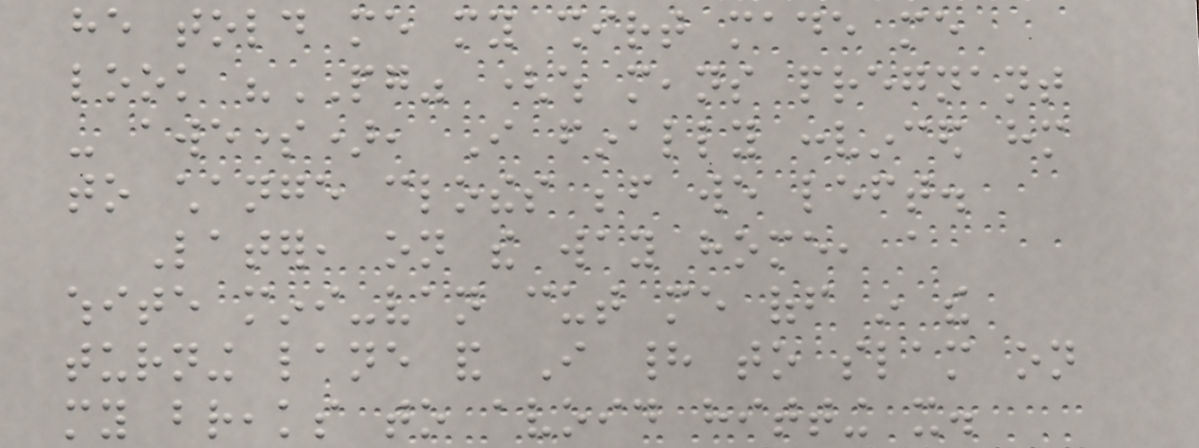he told me my shirt made me
look "PG" (which means pregnant
- awesome), I finally convinced him
to change clothes before we left.
Later, on the way home, a
white mini-van cut me off in the
turning lane and I had to slam on
my breaks to avoid hitting it.
